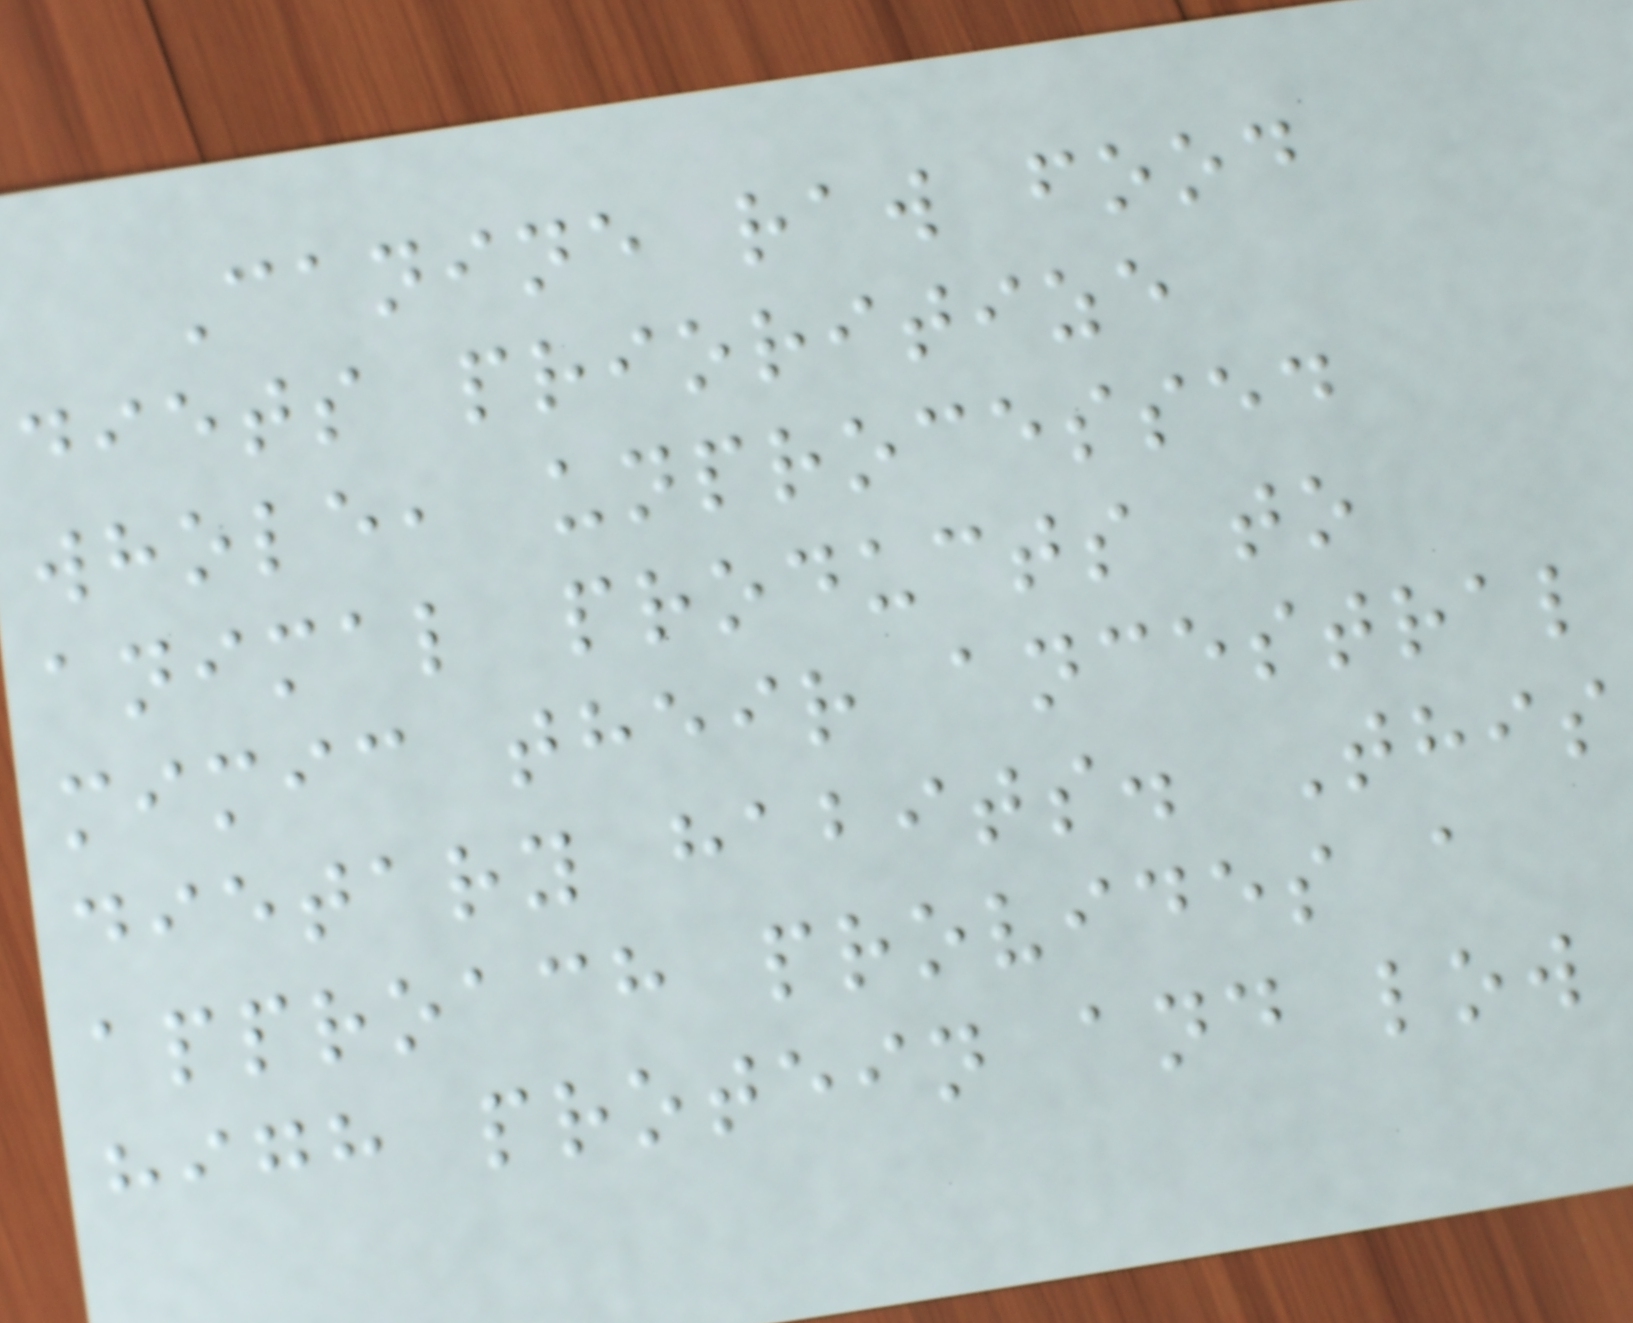Canine raw food
diets prioritize
whole, unprocessed
animal products to
mimic their ancestral
dietary habits. This
approach provides a
high protein and low
